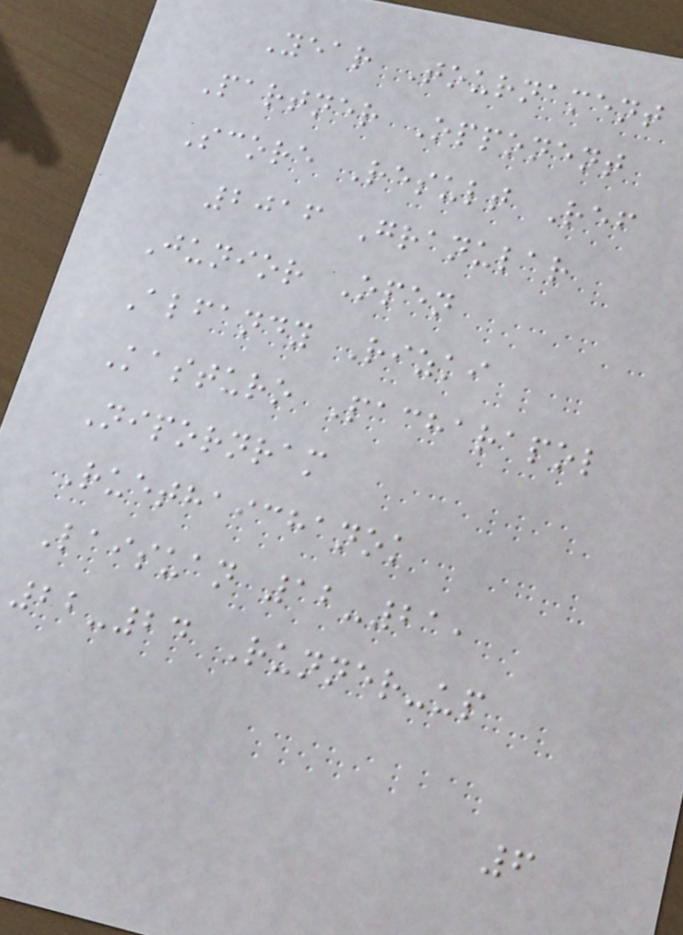Year Tournament
Partner Opponent
Score Result Ref
2016 Granular
Junior Open
Alfandy Rizki
Kasturo Pacharapol
Nipornram
Ruethaichanok
Laisuan 12-21,
22-24 Runner-up
6
